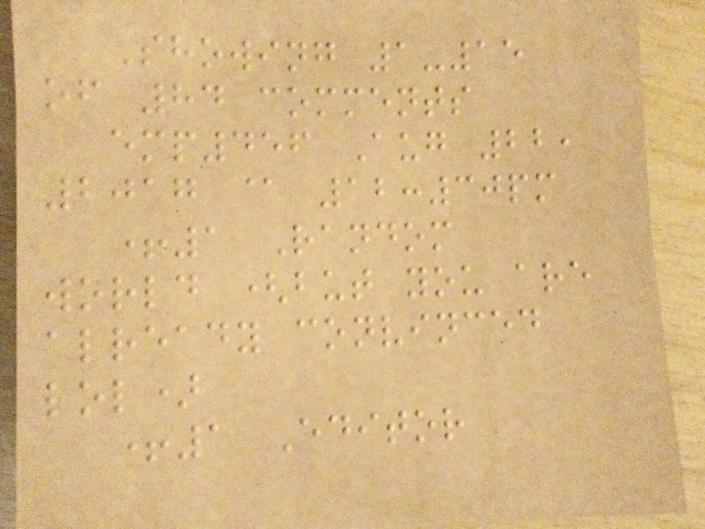Showing 1-15
of 84 comments
emp456 Aug 22,
2017 @ 12:30pm
+1 Random
world (but you are
already convinced
lol)
+1 Editor
